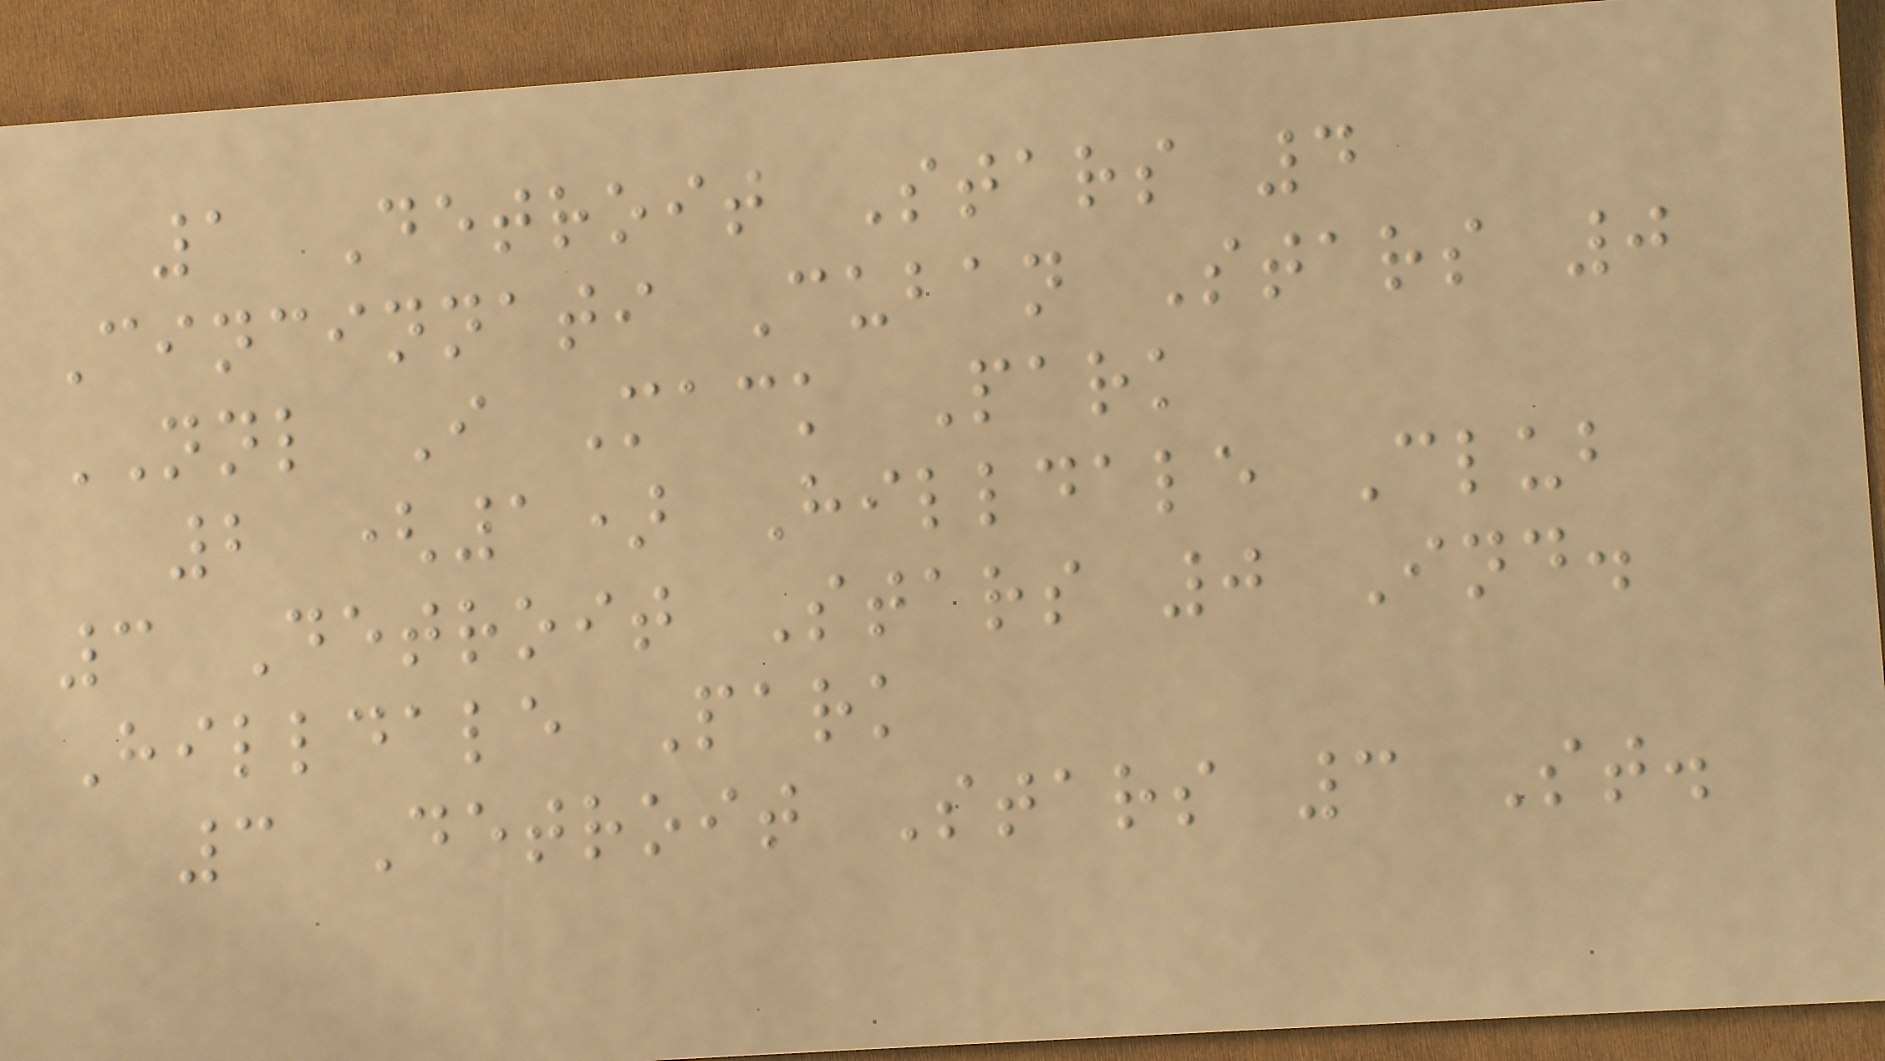1 Detroit Stars 4
Cincinnati Cuban Stars 0
NNL I Mack Park
2 (1) Hilldale Club
3 Detroit Stars 0 Ind.
Hilldale Park
3 Detroit Stars 3 St.
